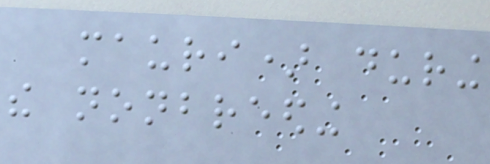mauri) during
the nonbreeding
